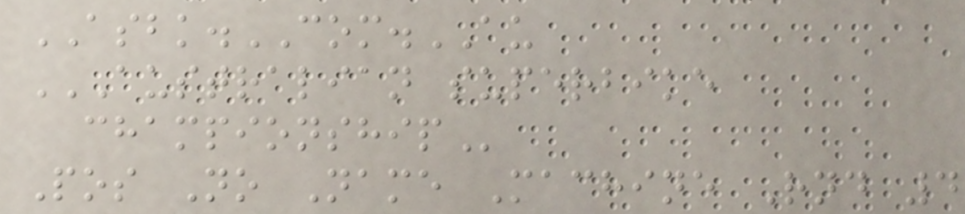ASBK.COM.AU
AUSTRALIAN SUPERBIKE
CHAMPIONSHIP
Pos No Name Machine Rnd 4
